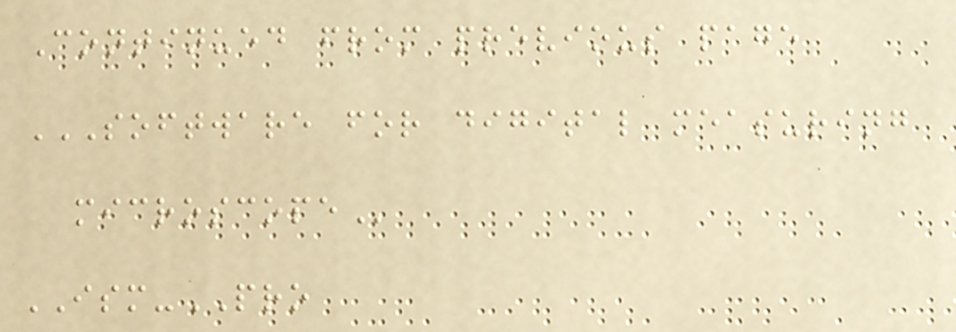Continued from previous page
SOFTWARE FOR DIGITAL MEASURING
MICROSCOPE
ISM-PRO
